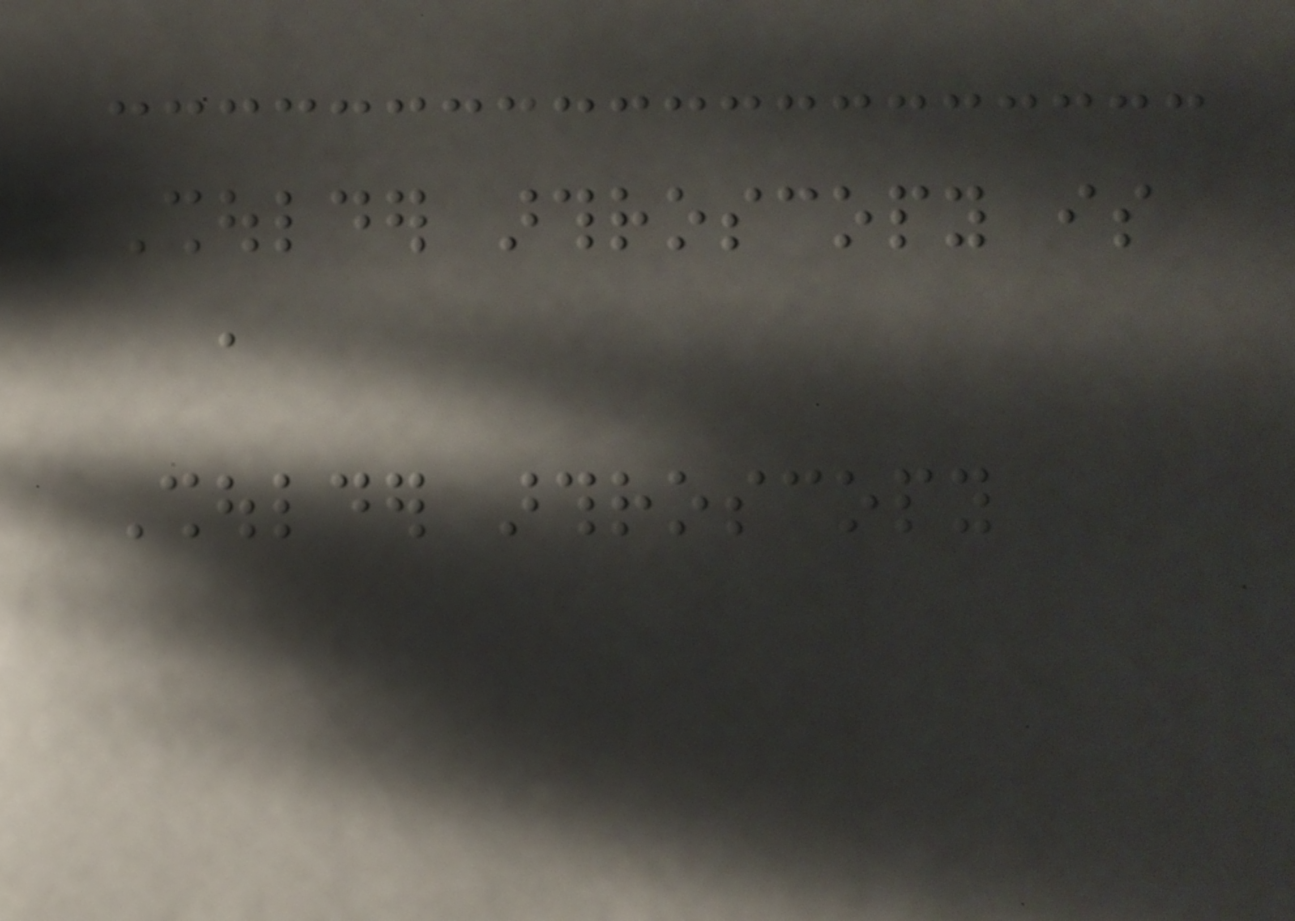Shoulder arthroscopy is
a
Shoulder arthroscopy
